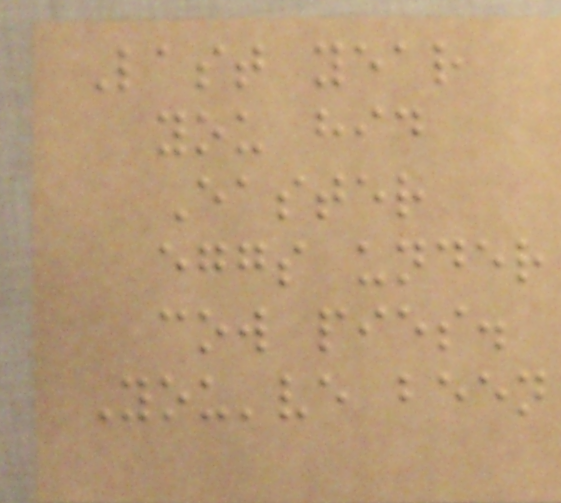Last year
you hid
Easter
eggs under
cow pies.
You've been
